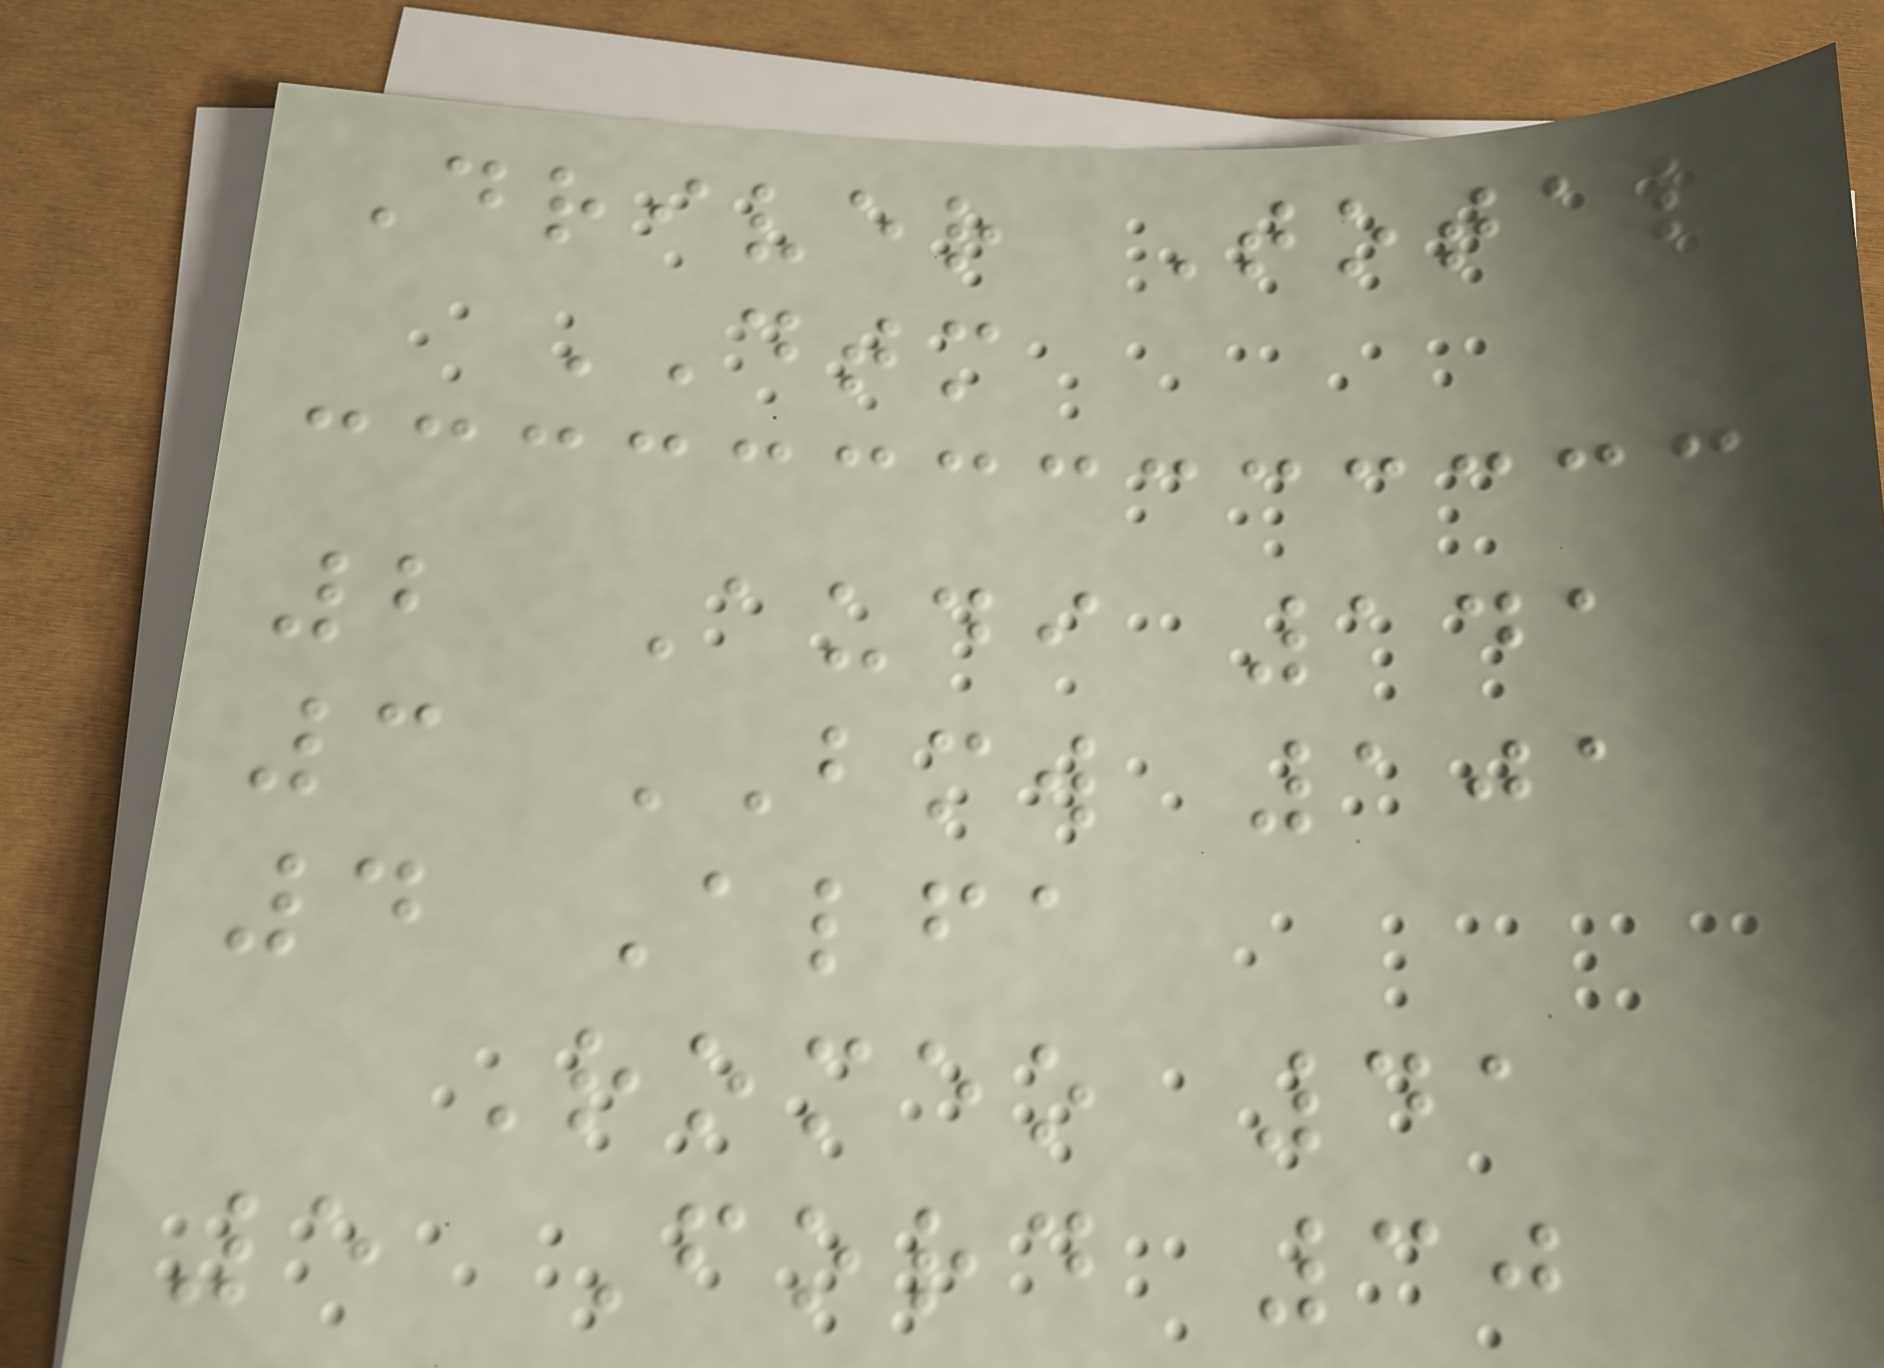Driver Total
DTM
2 Audi 141
3 BMW 101
4 Alfa
Romeo 41
5 Ford 30
